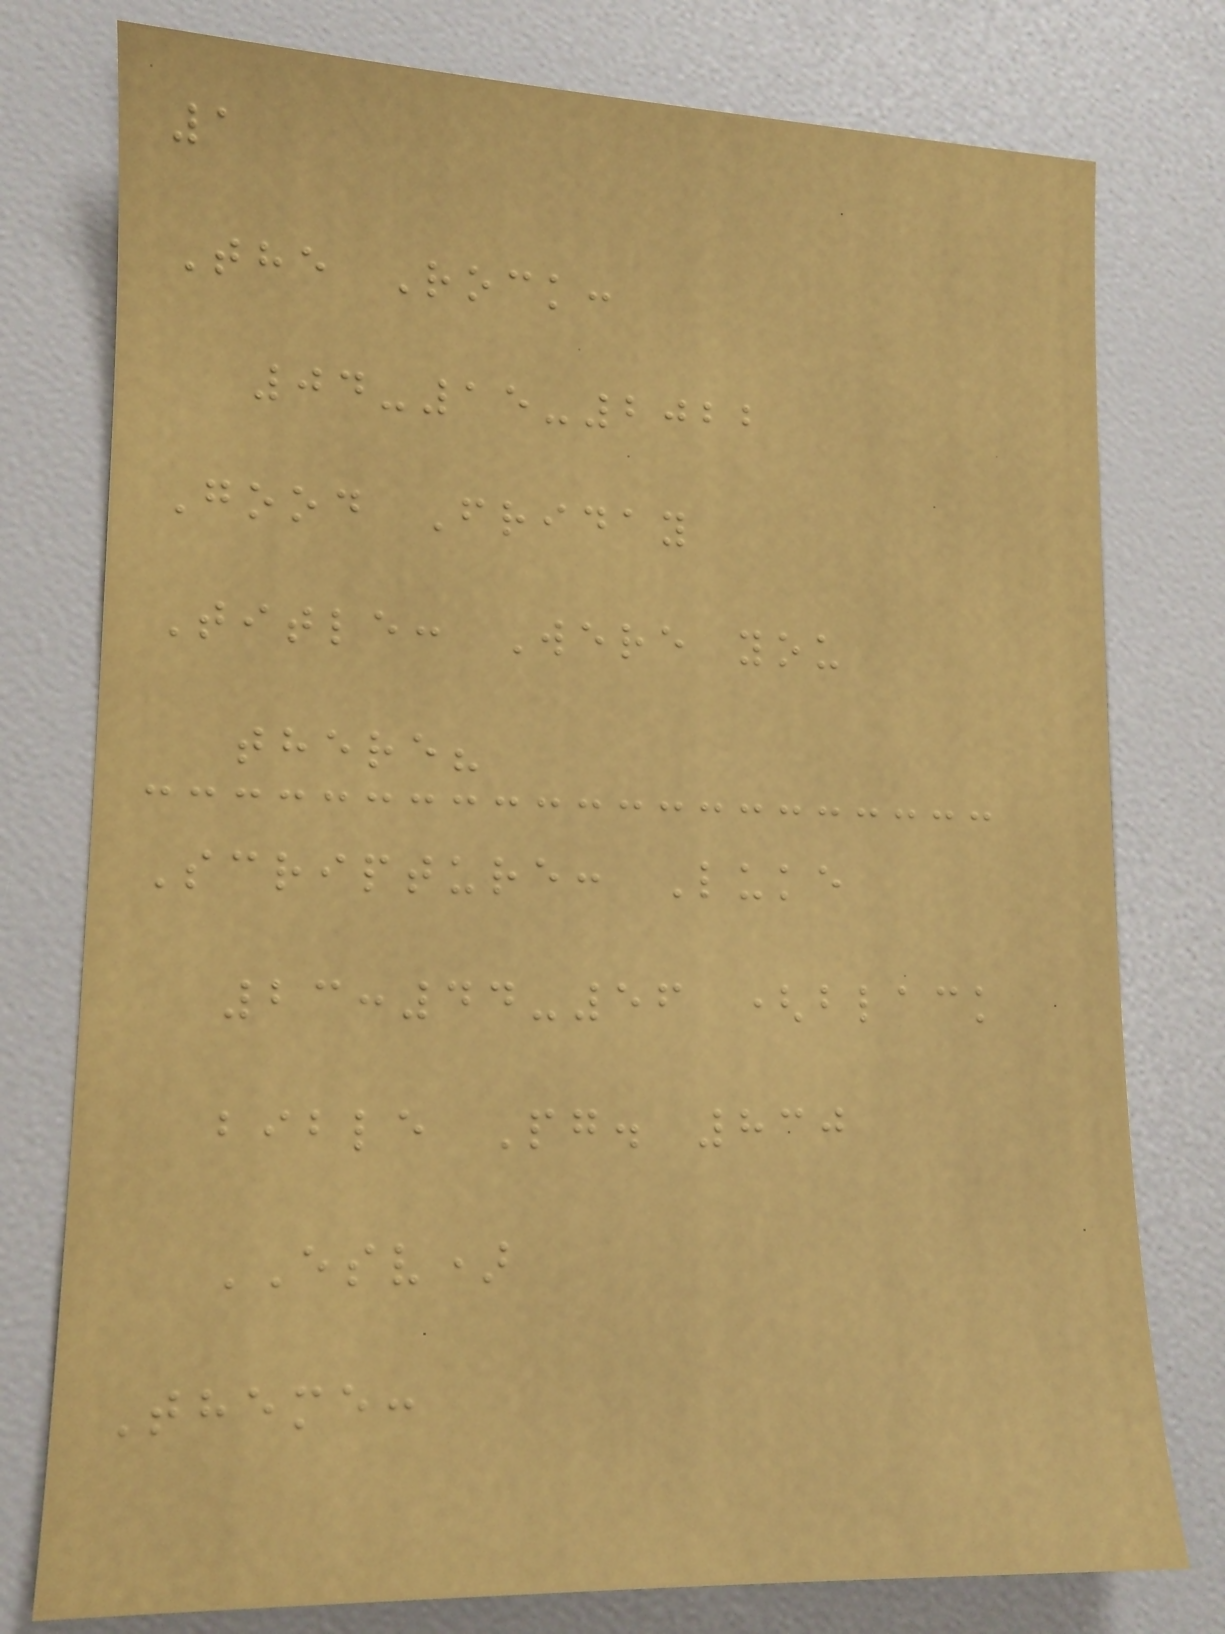1
The Rock:
04-15-2022
Good Friday
Title: Were you
there?
Scripture: Luke
23:44-56 (black
bible Pg. 830
ESV)
Theme:
